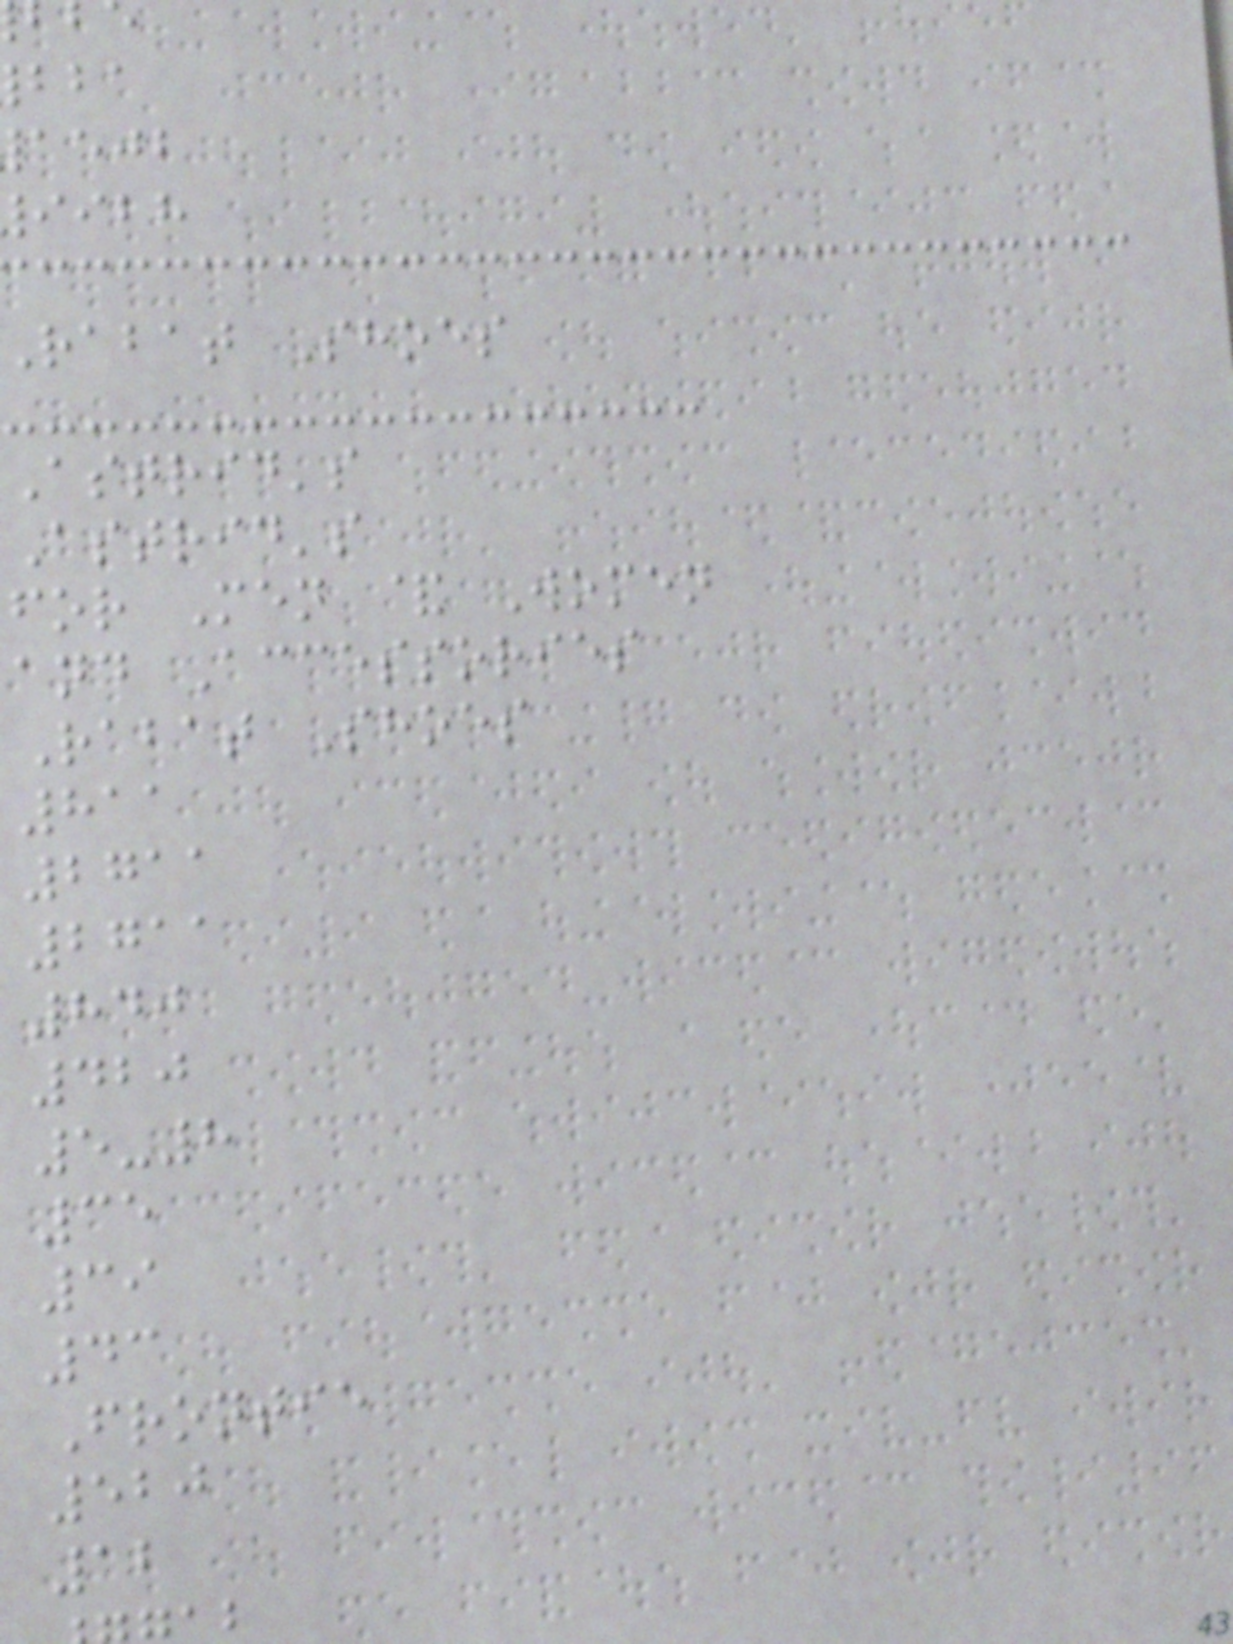aejb
iibh
rabat Shoes
Astrid's
Astrid's
for Men & Women
and Accessories
Rabat Shoes
811
2711
2711
840
420
5-8
35
39
43
Frontie
520
12
